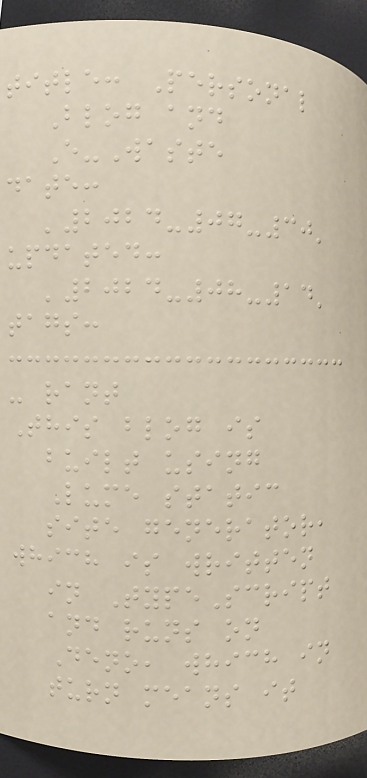title: Personal
Blog and
E-Waste
date:
'2024-07-30'
updated:
'2024-08-14'
tags:
- rant
This blog is
built using
Lume static
site generator,
which is written
in TypeScript
and runs on
Deno, which in
turn means it
